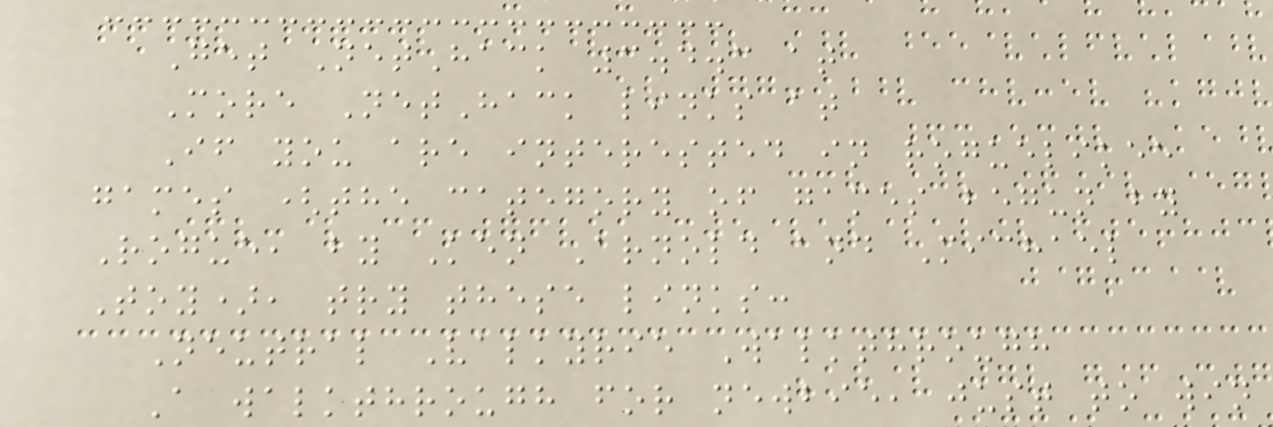Get NetHack 3.4.3 at
More NetHack links at
If you are interested in roguelikee
games (the category of games begun by
Rogue, by Ken Arnold and Michael
Toy), try these links:
Neutral Valkyrie Walkthrough
A walkthrough for newbie, just to win
